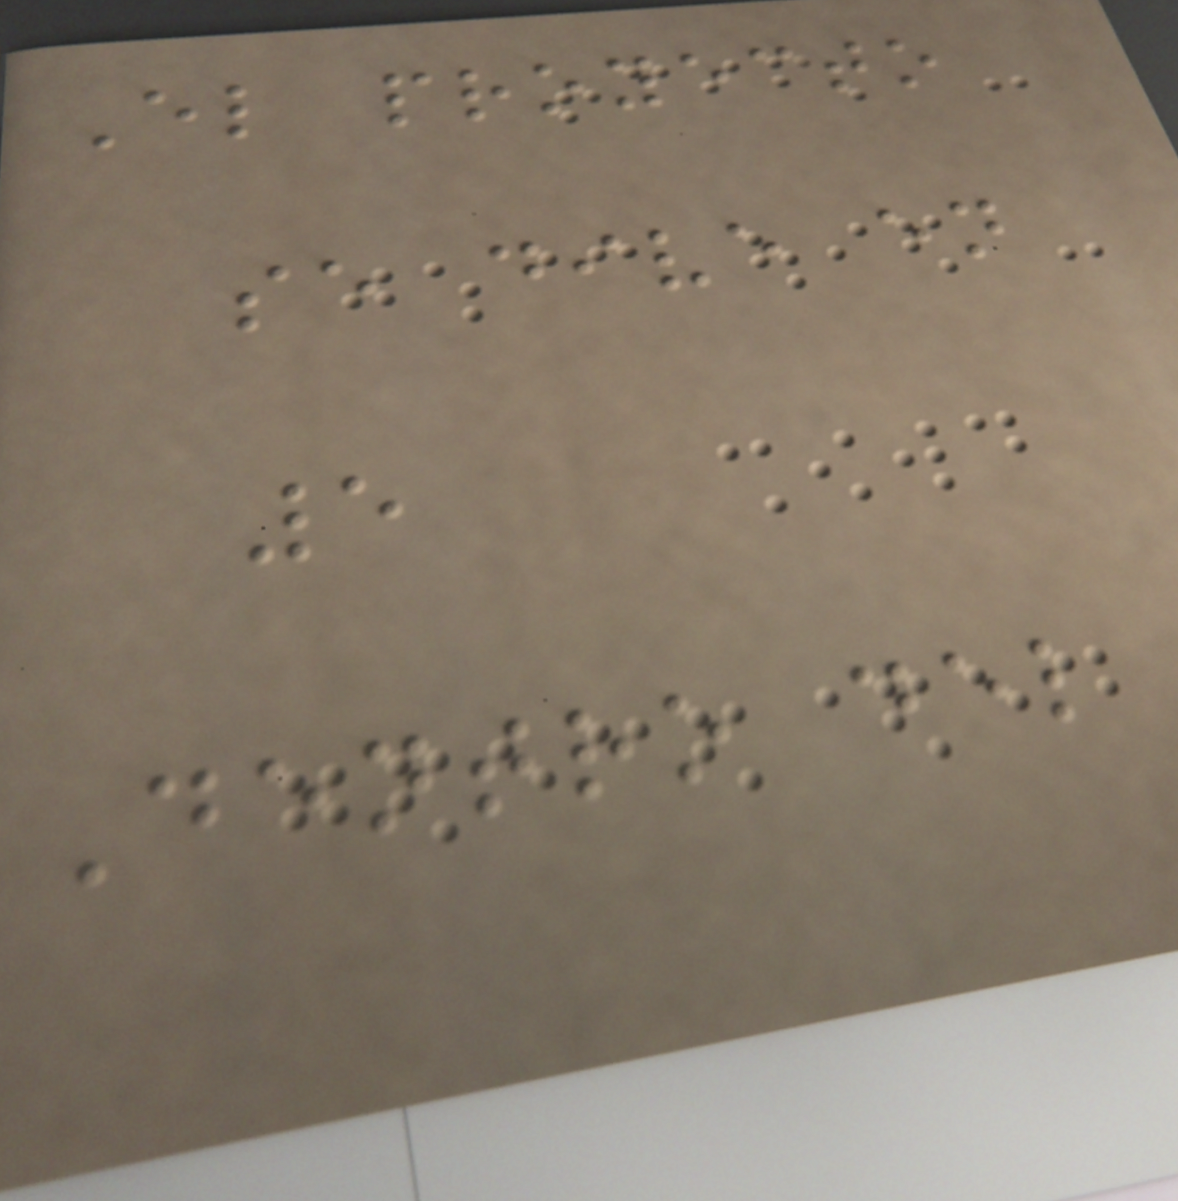El proyecto
se dive en
5
Dentro del
